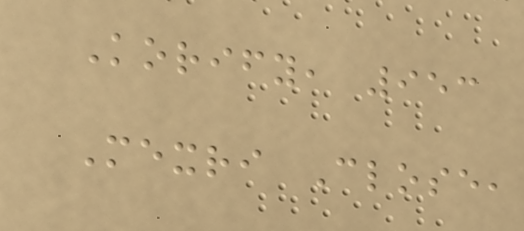Korify, 953
Mexri Close,
